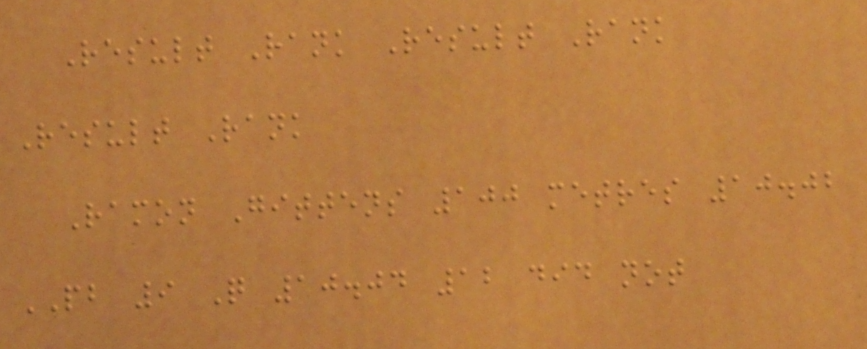Result Rank Result Rank
Result Rank
Ramon Gittens 100 metres 10.02
PB 9 Q 10.04 12 did not
